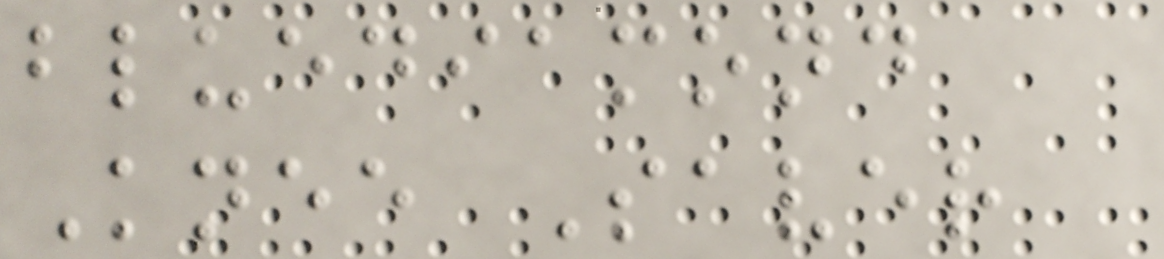bluediamond
Knee Saver
